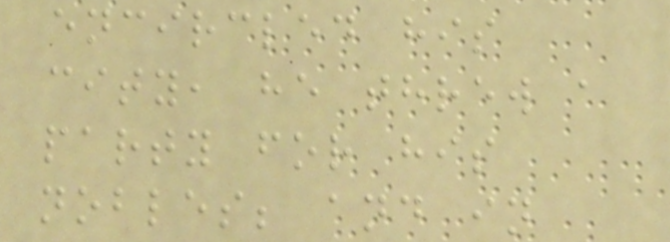encircled his
city, he threw a
party for his
nobles; and in
